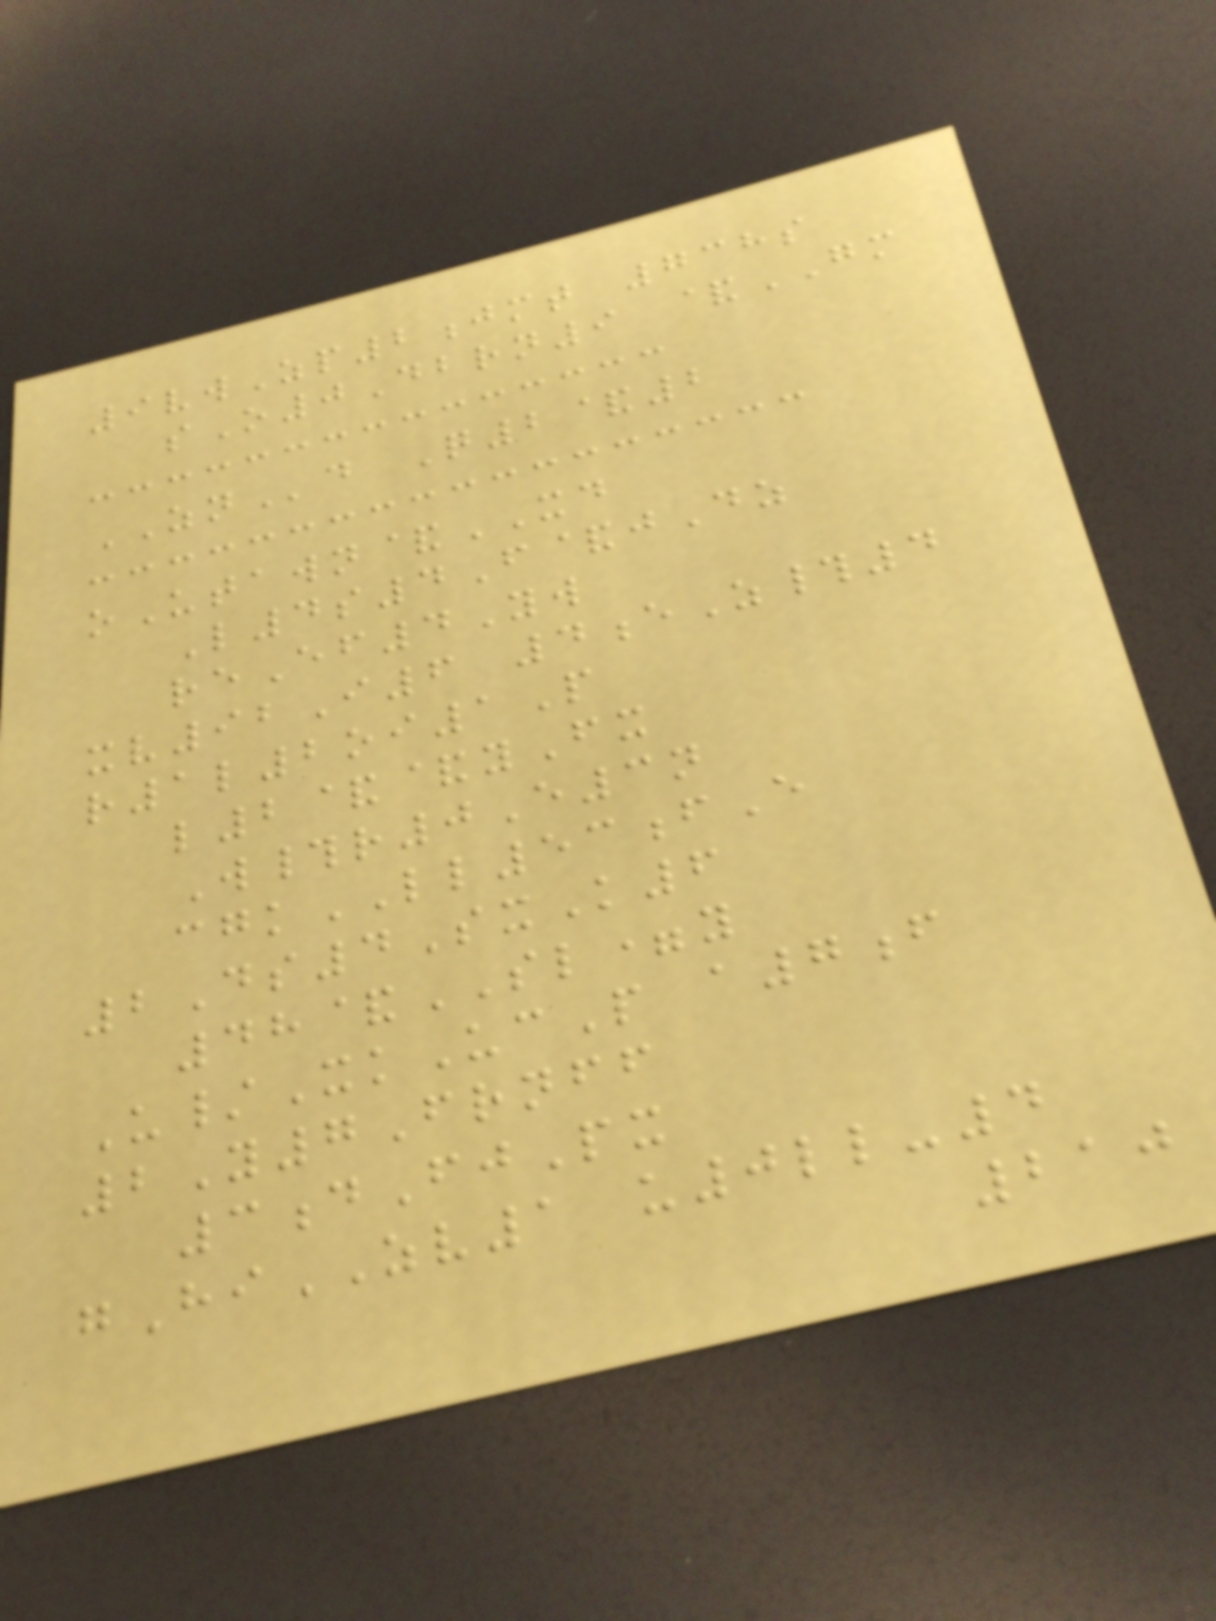9vwZp2jmt 738s
sO0Dbrn9 &GM
ZNd Q2&2
oUtawn&XD
L4s4F&jDz
reEf4Yw
xv92I6 4eZ#4
r1l2oi1P
l2&&yFx
W#r0E3n
cgkLL53fE
2Ds4SxK6
48&SL=y
U/XkUcP a7f
2Y7Frnff
3dFjPx
gHiZV1 u0ll-4
210
